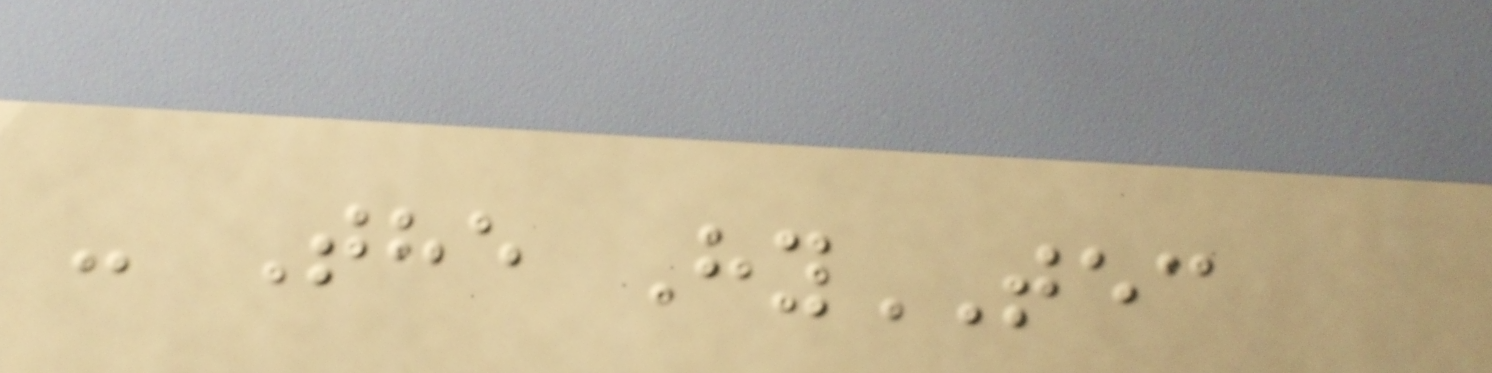- The HyTEC
